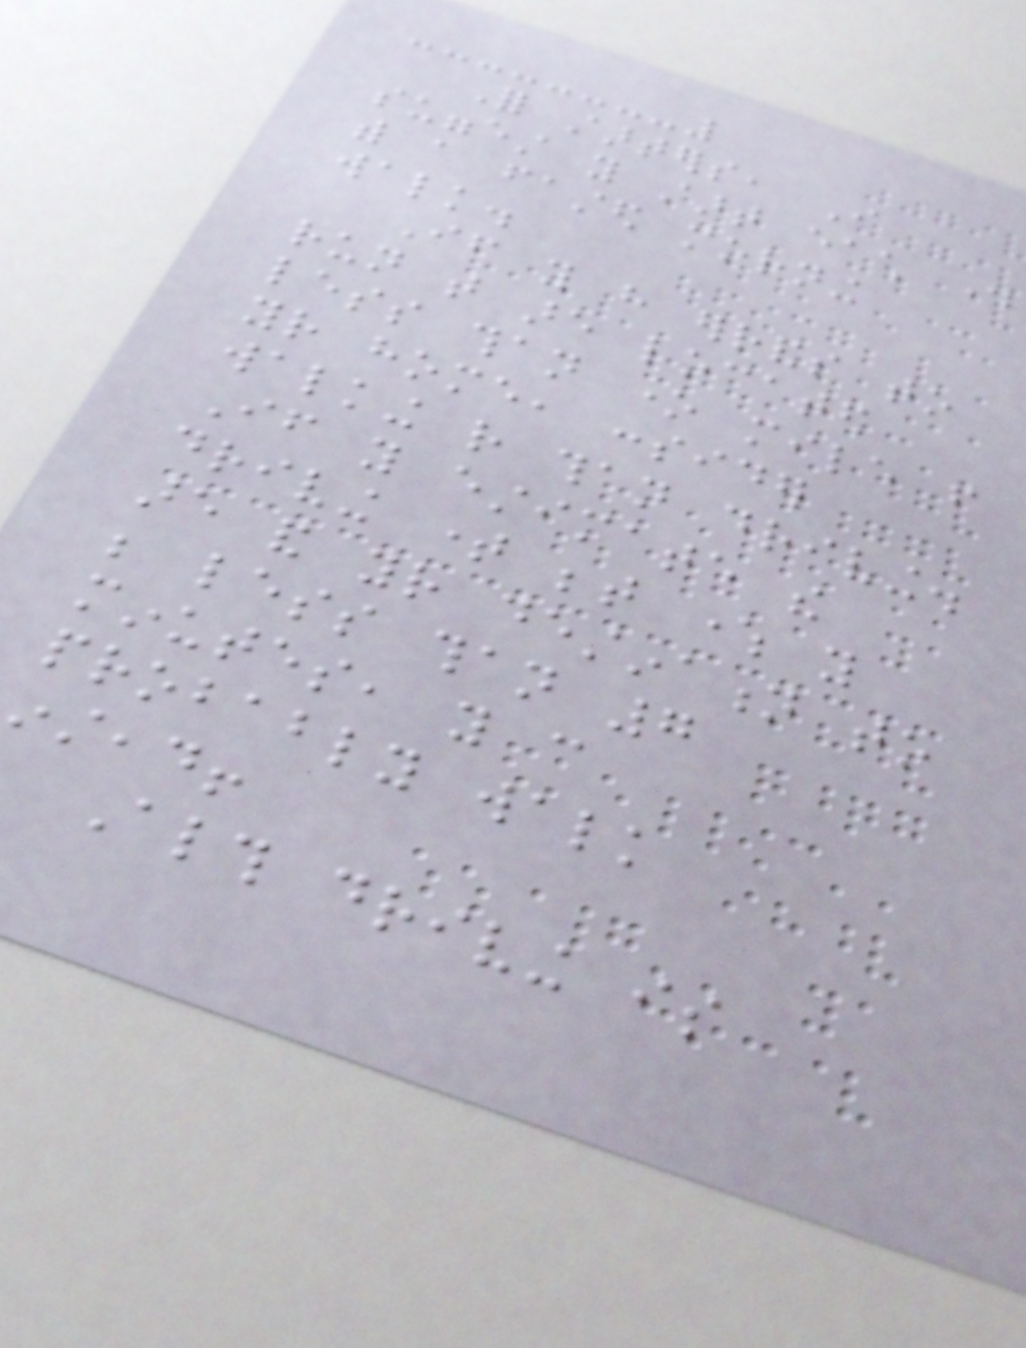For starters, I
suggest you start each day
with a fasted morning
walk.
If you have errands to
run that are located
less than one mile from
your home, consider
walking rather than driving.
If you estimate the
driving time between where you
are and your destination to
be less than 7
minutes, you can
probably walk
instead!
Although driving is
